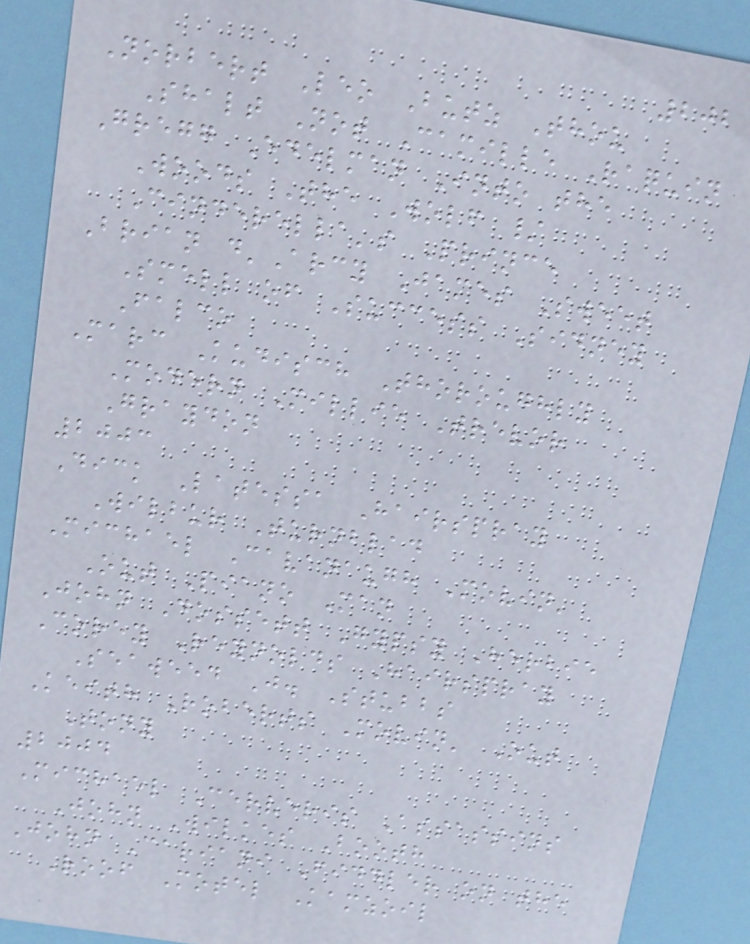202
Norbert Leo Butz Thou
Shalt Not Camille Raquin
Gregg Edelman Into the
Woods The Wolf /
Cinderella's Prince
Brian d'Arcy James Sweet
Smell of Success Sidney
Falco
Marc Kudisch Thoroughly
Modern Millie Trevor
Graydon
2003
Dick Latessa Hairspray
Wilbur Turnblad
Michael Cavanaugh Movin'
Out Piano Man
John Dossett Gypsy Herbie
Corey Reynolds Hairspray
Seaweed J. Stubbs
Keith Roberts Movin' Out
Tony
2004
Michael Cerveris Assassins
John Wilkes Booth
John Cariani Fiddler on the
Roof Motel Kamzoil
